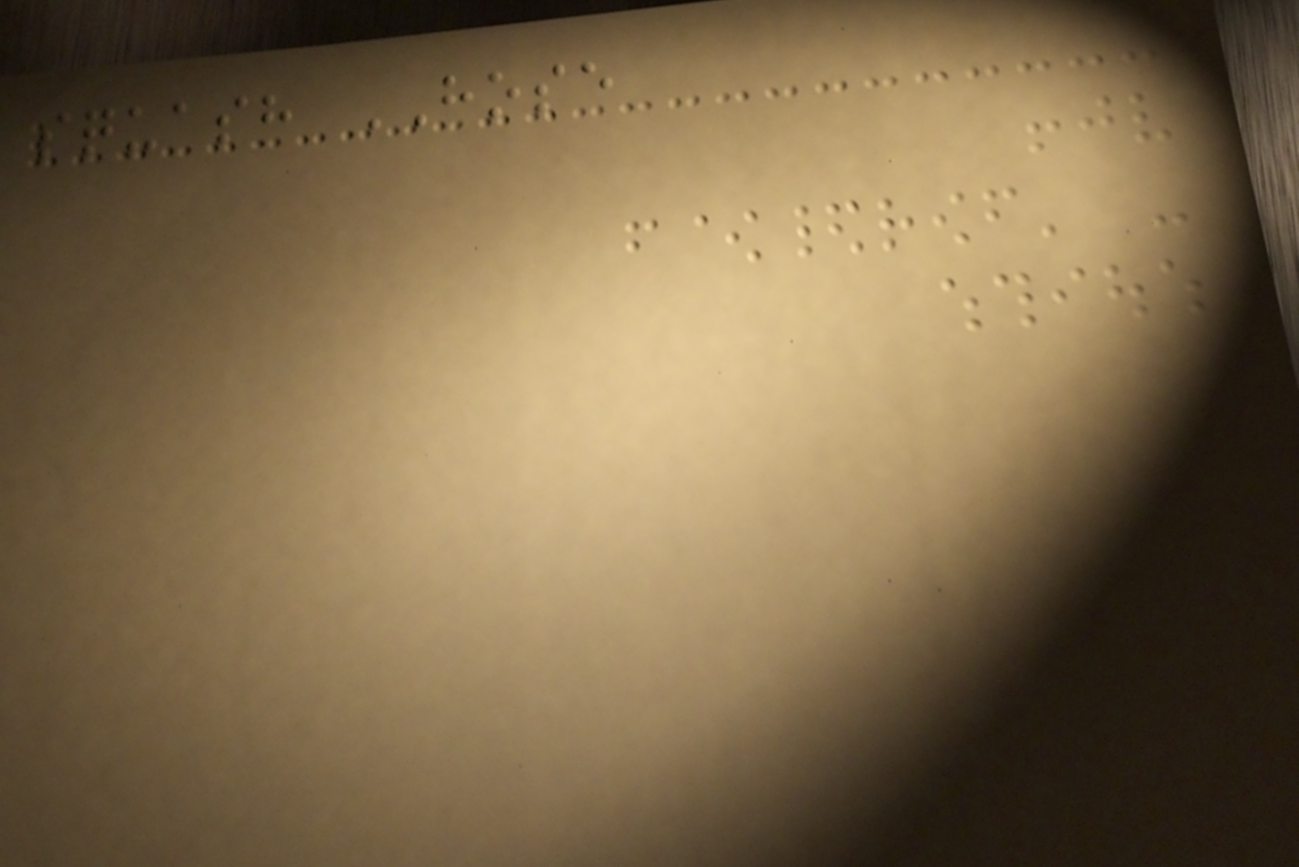squash HOSE
